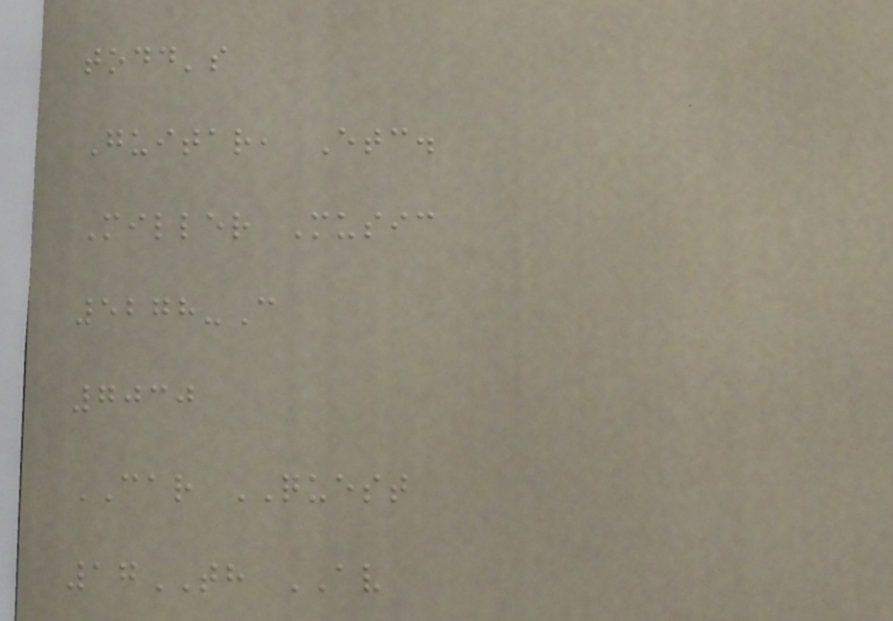todd's
Guitar, Etc.
Miller Music
5278-C
7030
CAR QUEST
17TH AV
